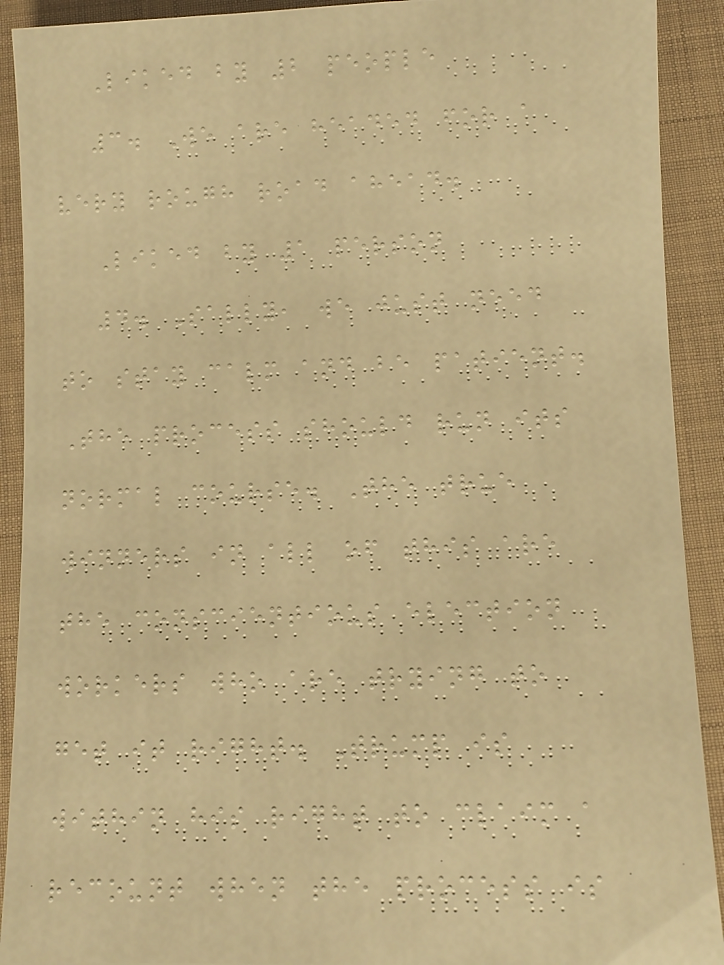Liked by 2 people
3. We are headed for a
very rough road ahead.
Liked by 1 person
4. Sally, we just need
to stay calm and be patient.
The process should run its
normal course. The true
winners in all of this are
the conscientious election
workers who are trying to
get it right. Trump is
within his right to claim a
recount when the process is
